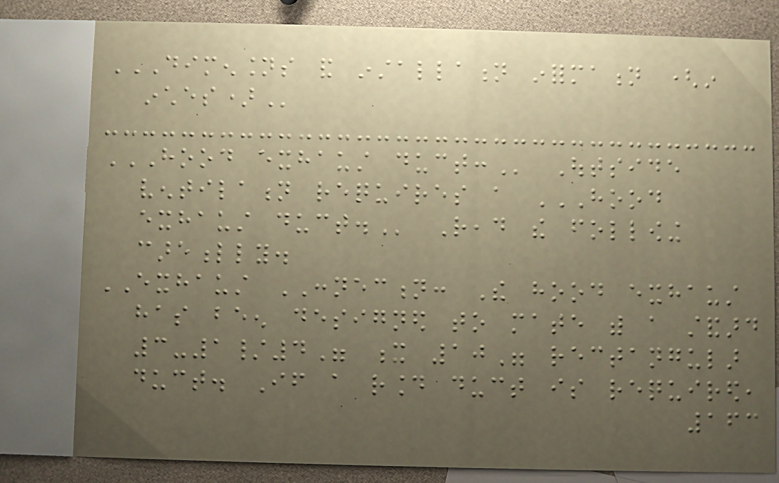DIMENSIONS AND INSTALLATION INFORMATION (IN
INCHES)
HOOD EXHAUST DUCT: Outside
ventilation requires a HOOD
EXHAUST DUCT. Read the following
carefully.
EXHAUST CONNECTION: The hood exhaust
has been designed to mate with a standard
3-1/4" x 10" rectangular
duct. If a round duct is required,
163
